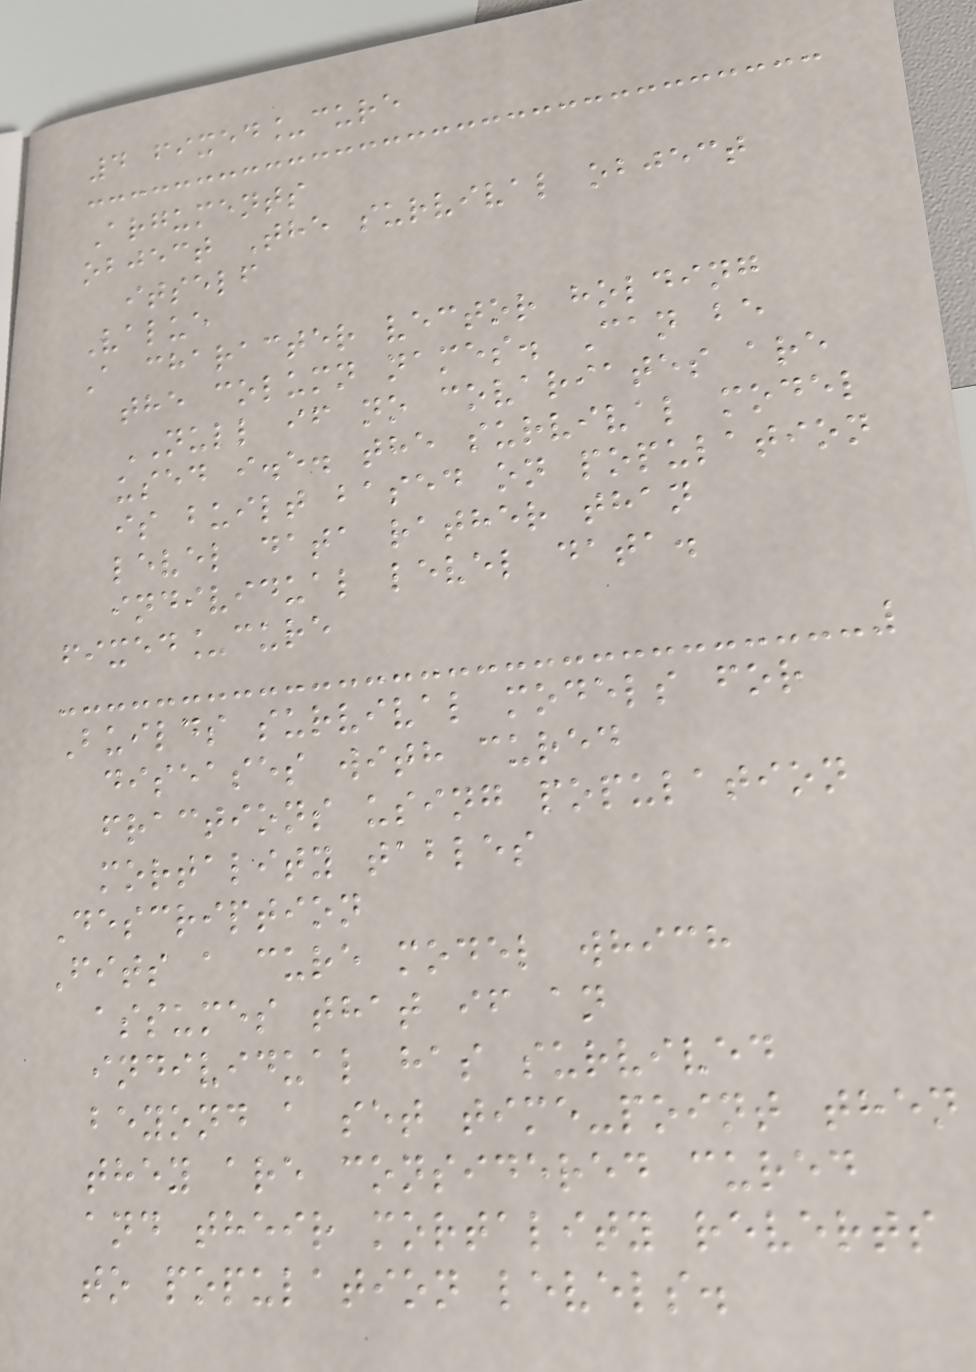4 fixed_cure
Arguments
object The survival object
itself
Value
A character vector holding
the column names. Can be
NULL if no covariates are
used i.e. the survival model
is built based on population
level data rather than
individual level data.
fixed_cure
Builds survival models for
diseases with cured
fractions using population
mortality tables
Description
Fits a cure model which
assumes that if an
individual has survived
beyond a set time-point then
they are considered cured
and their mortality reverts
to population levels.
